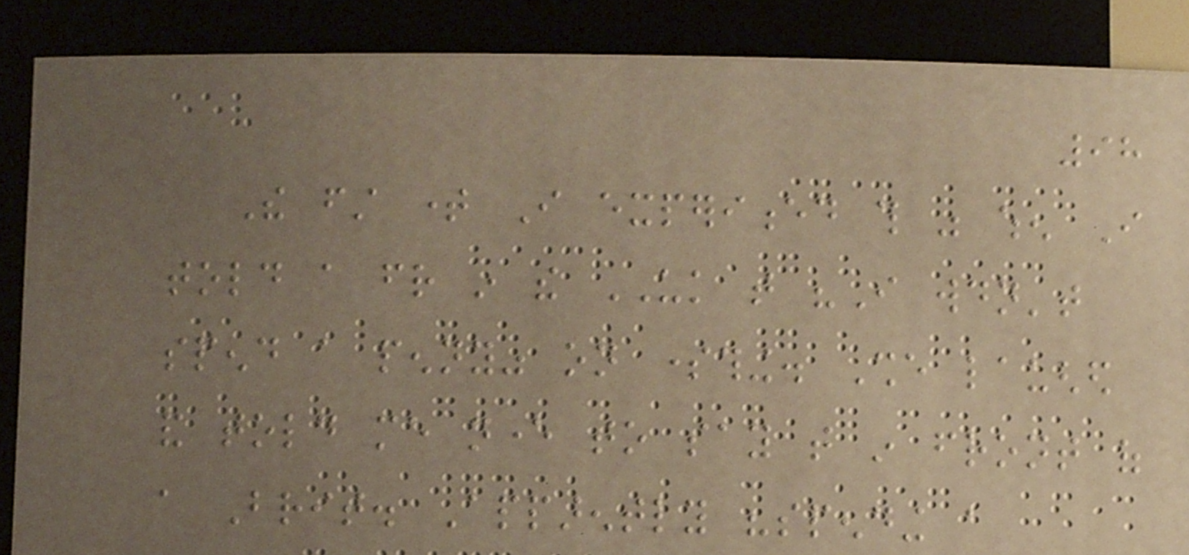98
The first time I experienced this was when I
told a friend in the UK that "I wouldn't
spend a penny" on something. She laughed
and told me never to say that in front of
a Brit. Apparently "spending a
